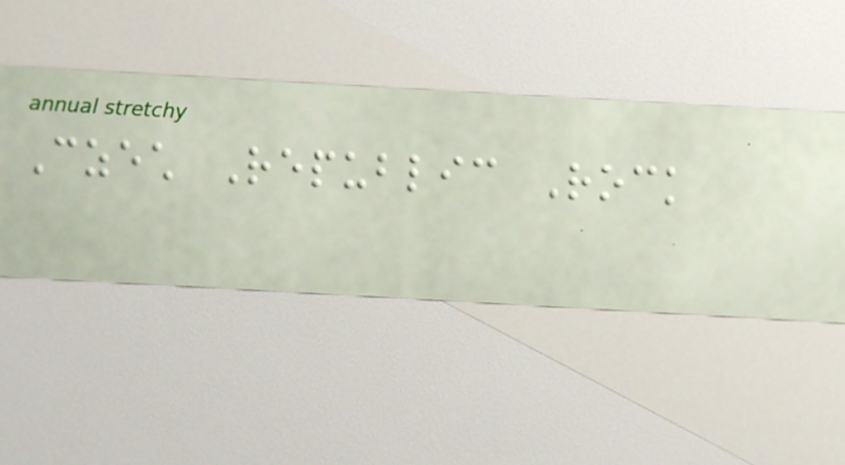Czech Republic Rock
